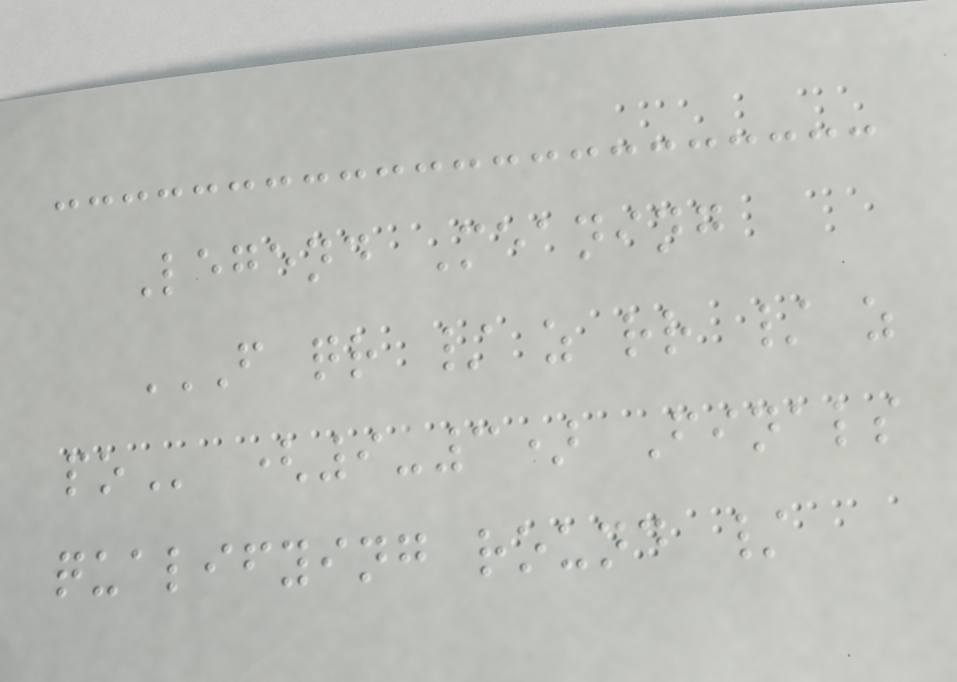Legend Meaning
F QR / Z RR / Z
PO (9-3) Finals
qualifying round /
